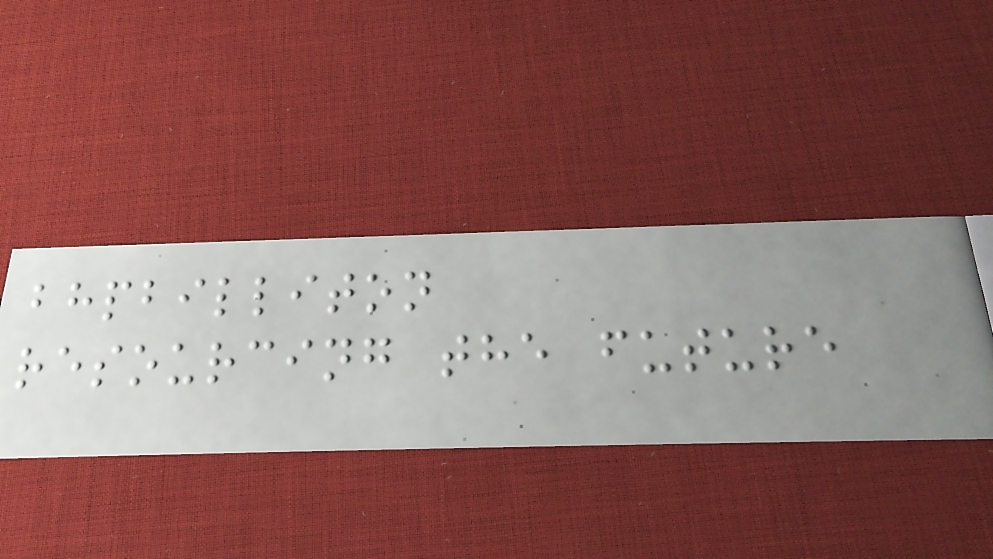bhpbilliton
resourcing the future
